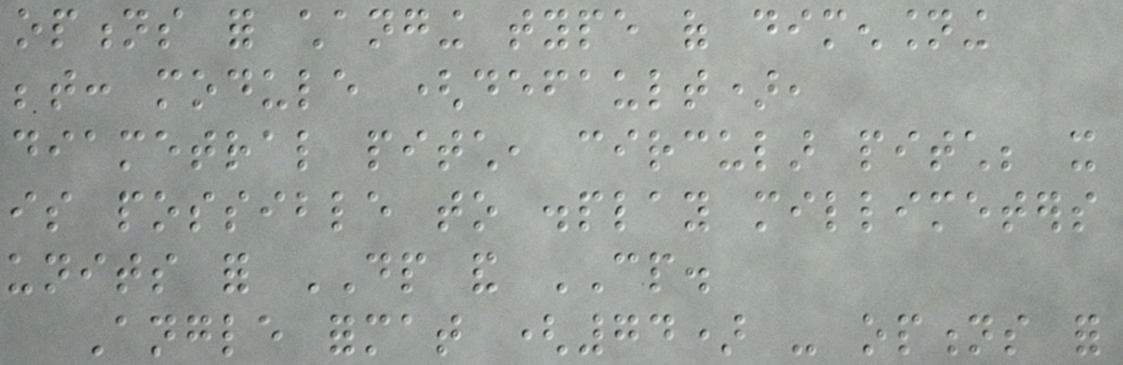options for changing type of dimensioning
between: module (default),
diametral pitch, circular pitch; it
is possible to display millimeters
units for DP and CP.
Angle format (74) - options for
